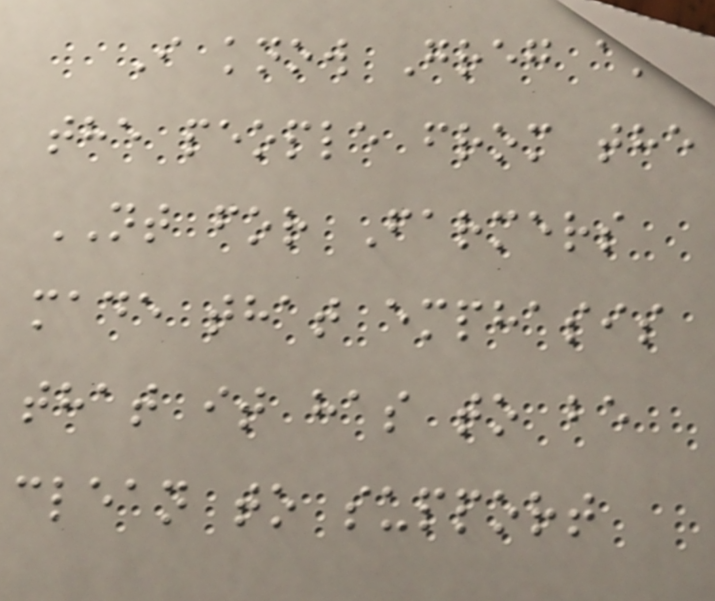I know Greg and
the people from the
NT for Farmers
made that emphasis
that it has to be
clean to support
